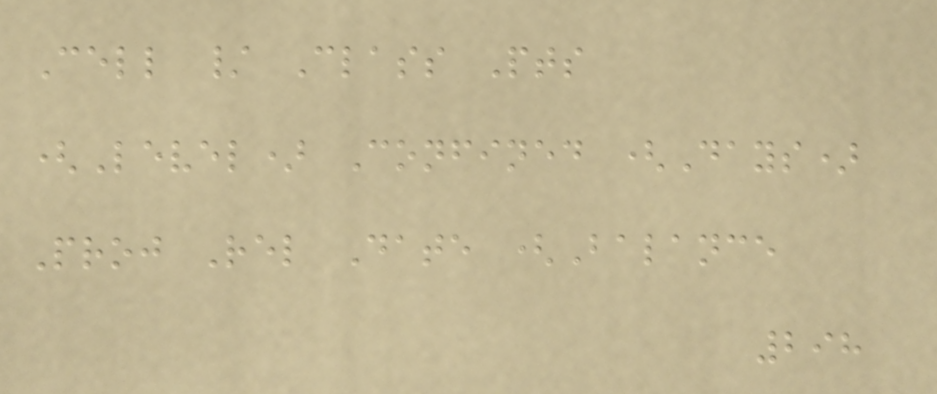Cell / Class Pts
(Level) Confined (Days)
Proj Rel Date (Balance
298
